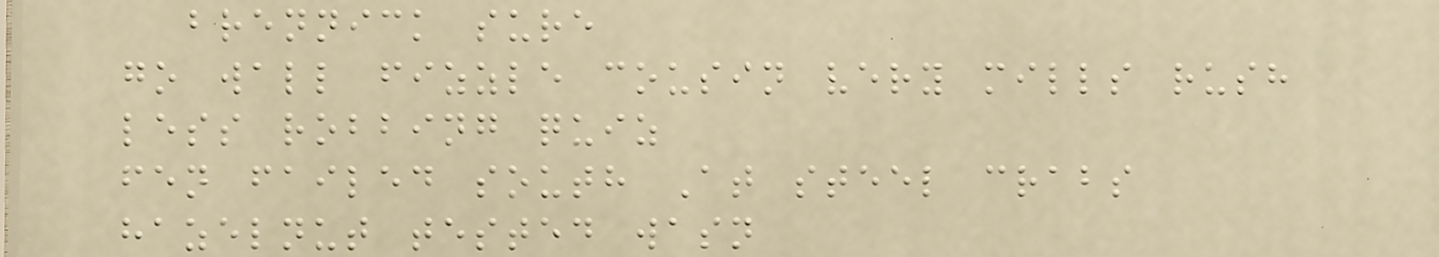brennick sure
go wall fizzle cousin very mills rush
less robbing quiz
fen failed south At steel crabs
hazelnut tested wasn
